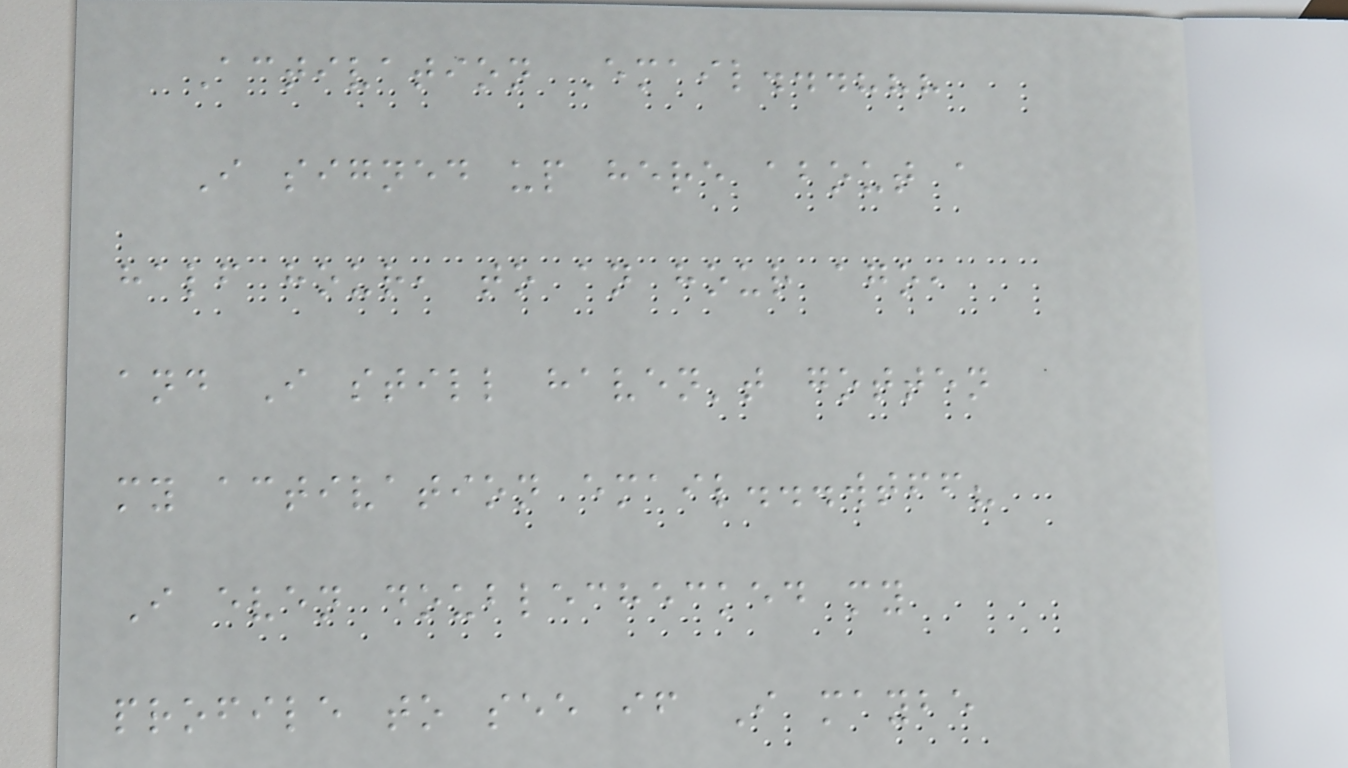Activation Email...???
I signed up here about a
half hour, to an hour ago,
and I still haven't gotten
my activation email...wtff?
I even doublechecked my
profile to see if I maybe
